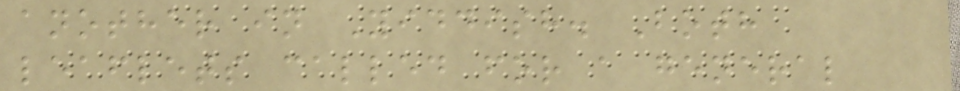another in Yiddish. Both
leaflets called for a general
